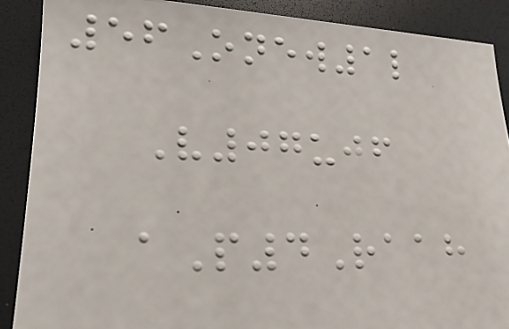56Onew1l
V07ujf
aP4Raah
